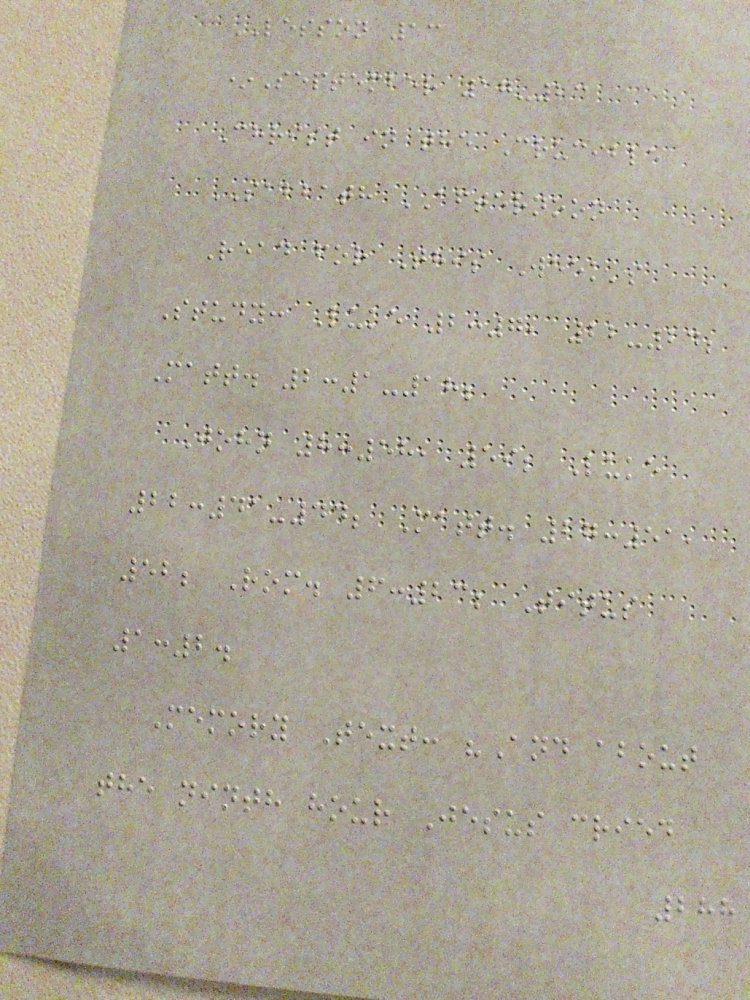LESSON 13
*September 17-23
Christ in the Crucible
SABBATH AFTERNOON
Read for This Week's
Study: Luke 2:7, 22-24;
Matt. 2:1-18;
John 8:58, 59; Luke
22:41-44; Matt. 27:51,
52; Rom. 6:23; Titus
1:2.
Memory Text: "And about
the ninth hour Jesus cried
288
